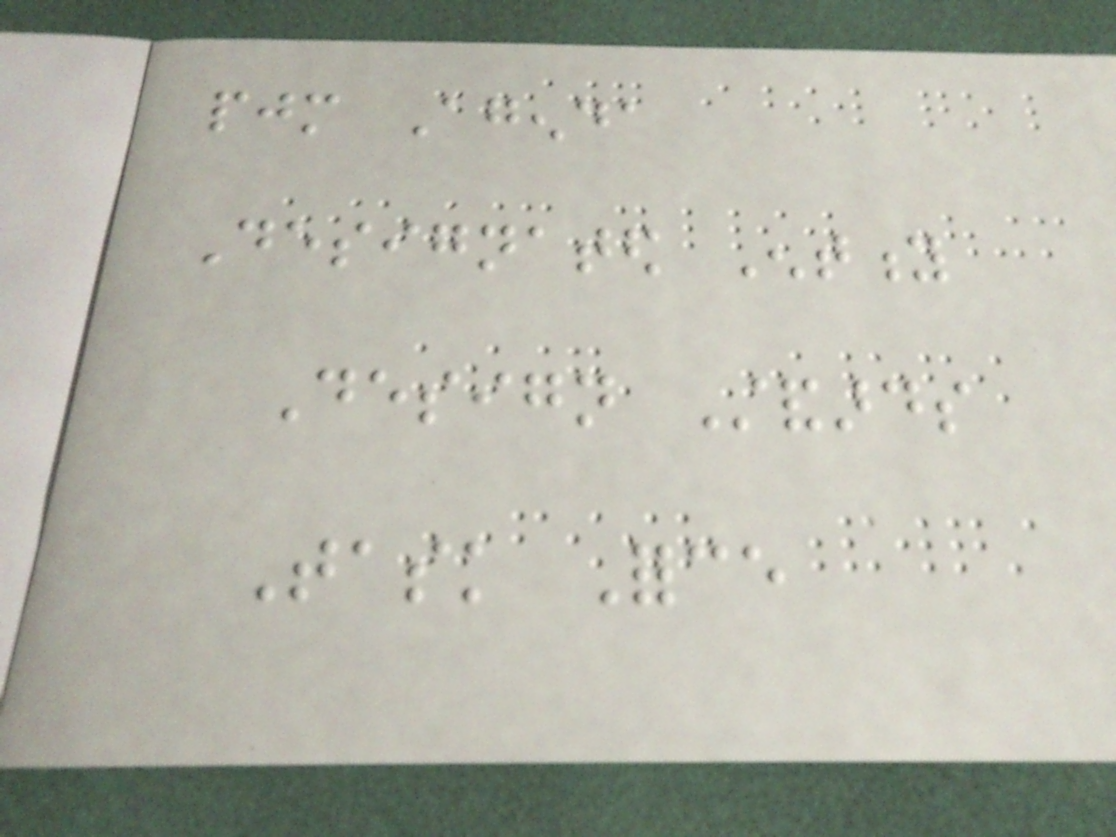pjm Agenda
Designated Entity
Design Standards
Task Force
